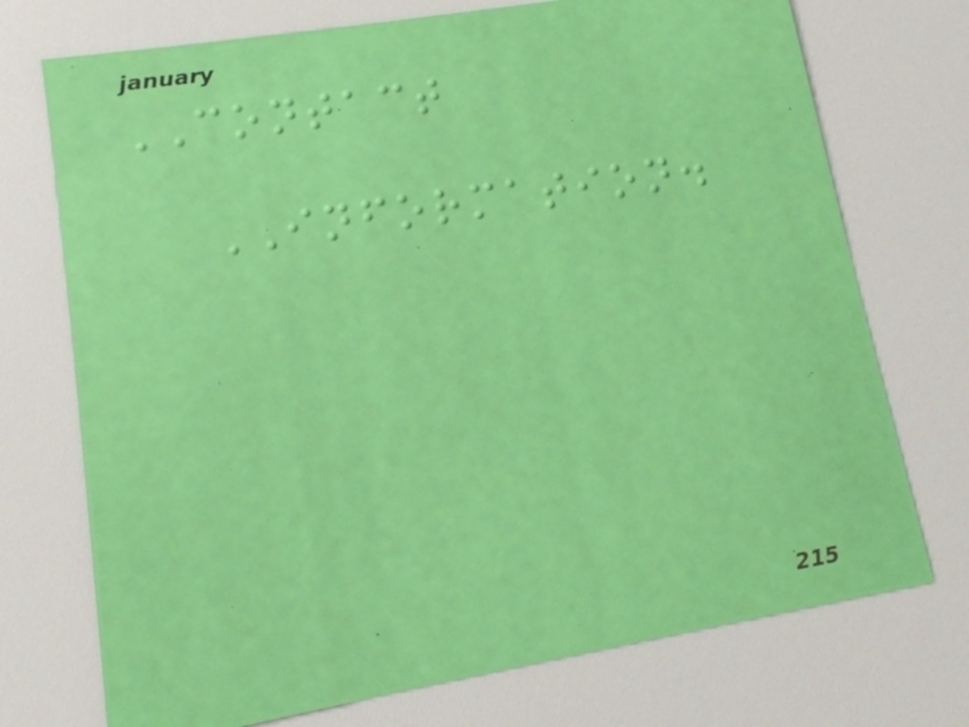CONTACT
INFORMATION.
